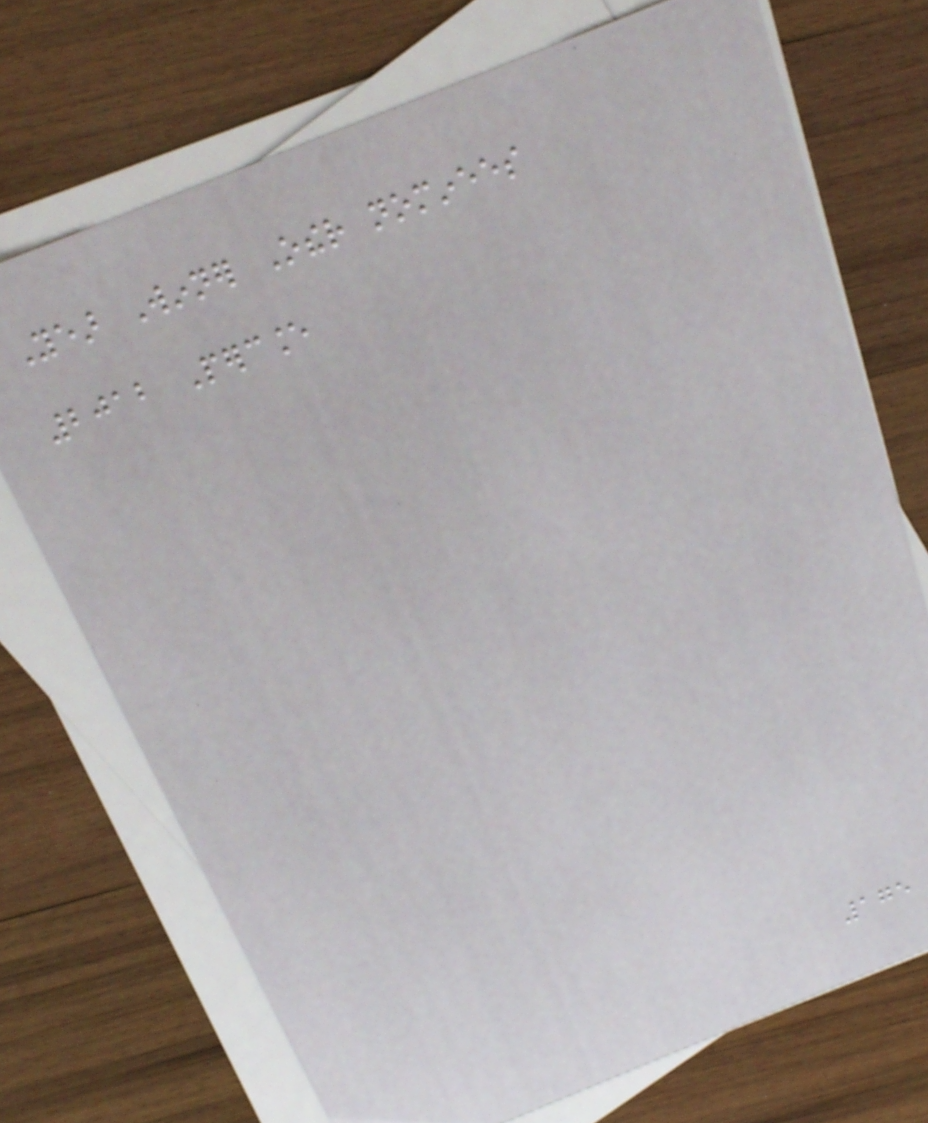Year Winner Other nominees
2012 Percance
175
